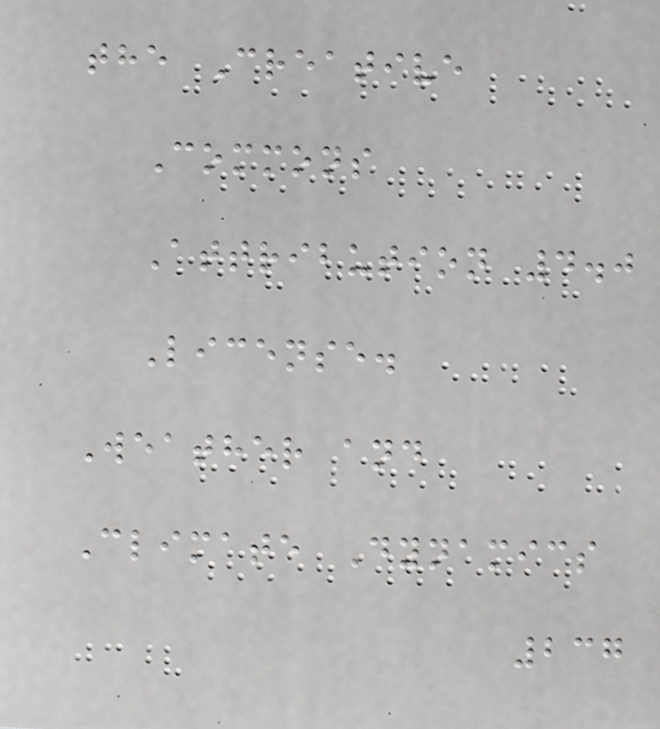the Creative
Commons
Attribution 4.0
License.
Weather and
Climate Dynamics
237
